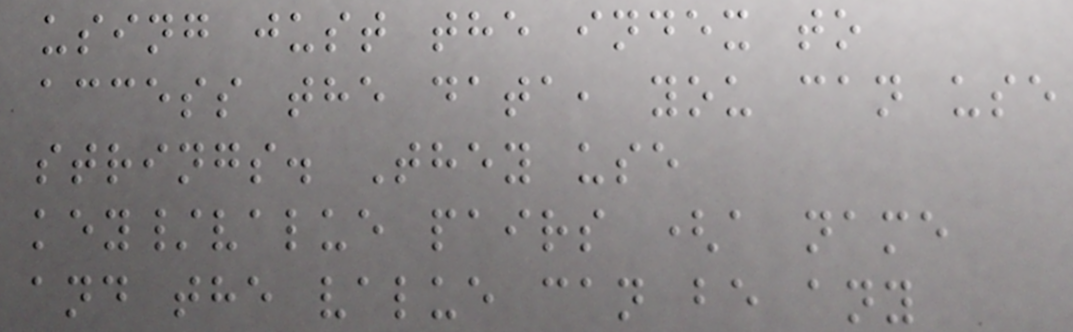using just the index to
access the data, you can use
strings. They use
key/value pairs (a name
and the value can be any
